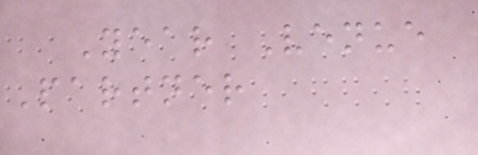Year Venue
Partner
